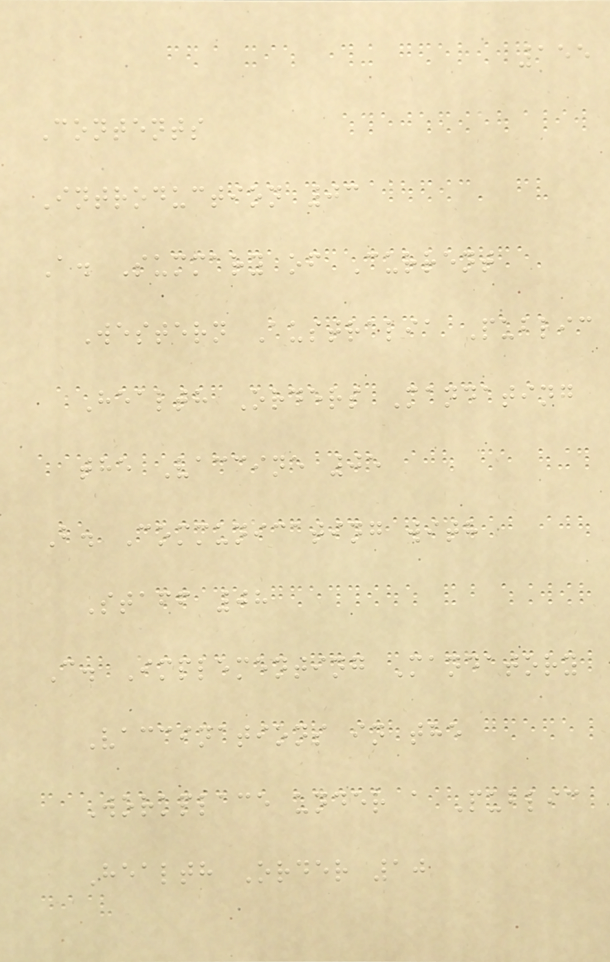155
Contents
Introduction 03
A. Summary of Current
Western Australia Public
Health Orders Mandating
the Vaccine 05
B. Communicating with
Staff 08
C. Implementing Mandatory
Vaccinations in the
Workplace under a Public
Health Order 10
